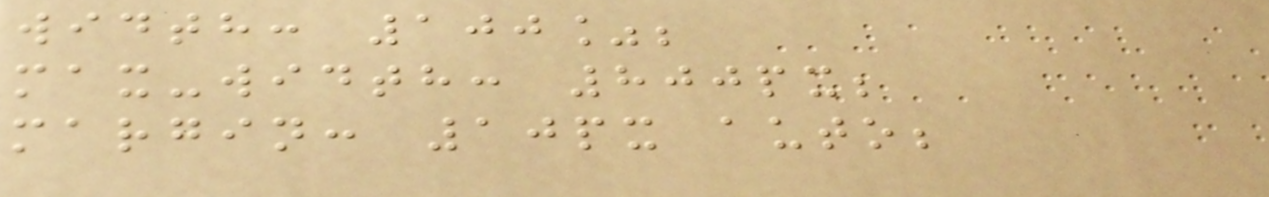width: 100%;
max-width: 800px;
margin: 10px auto;
